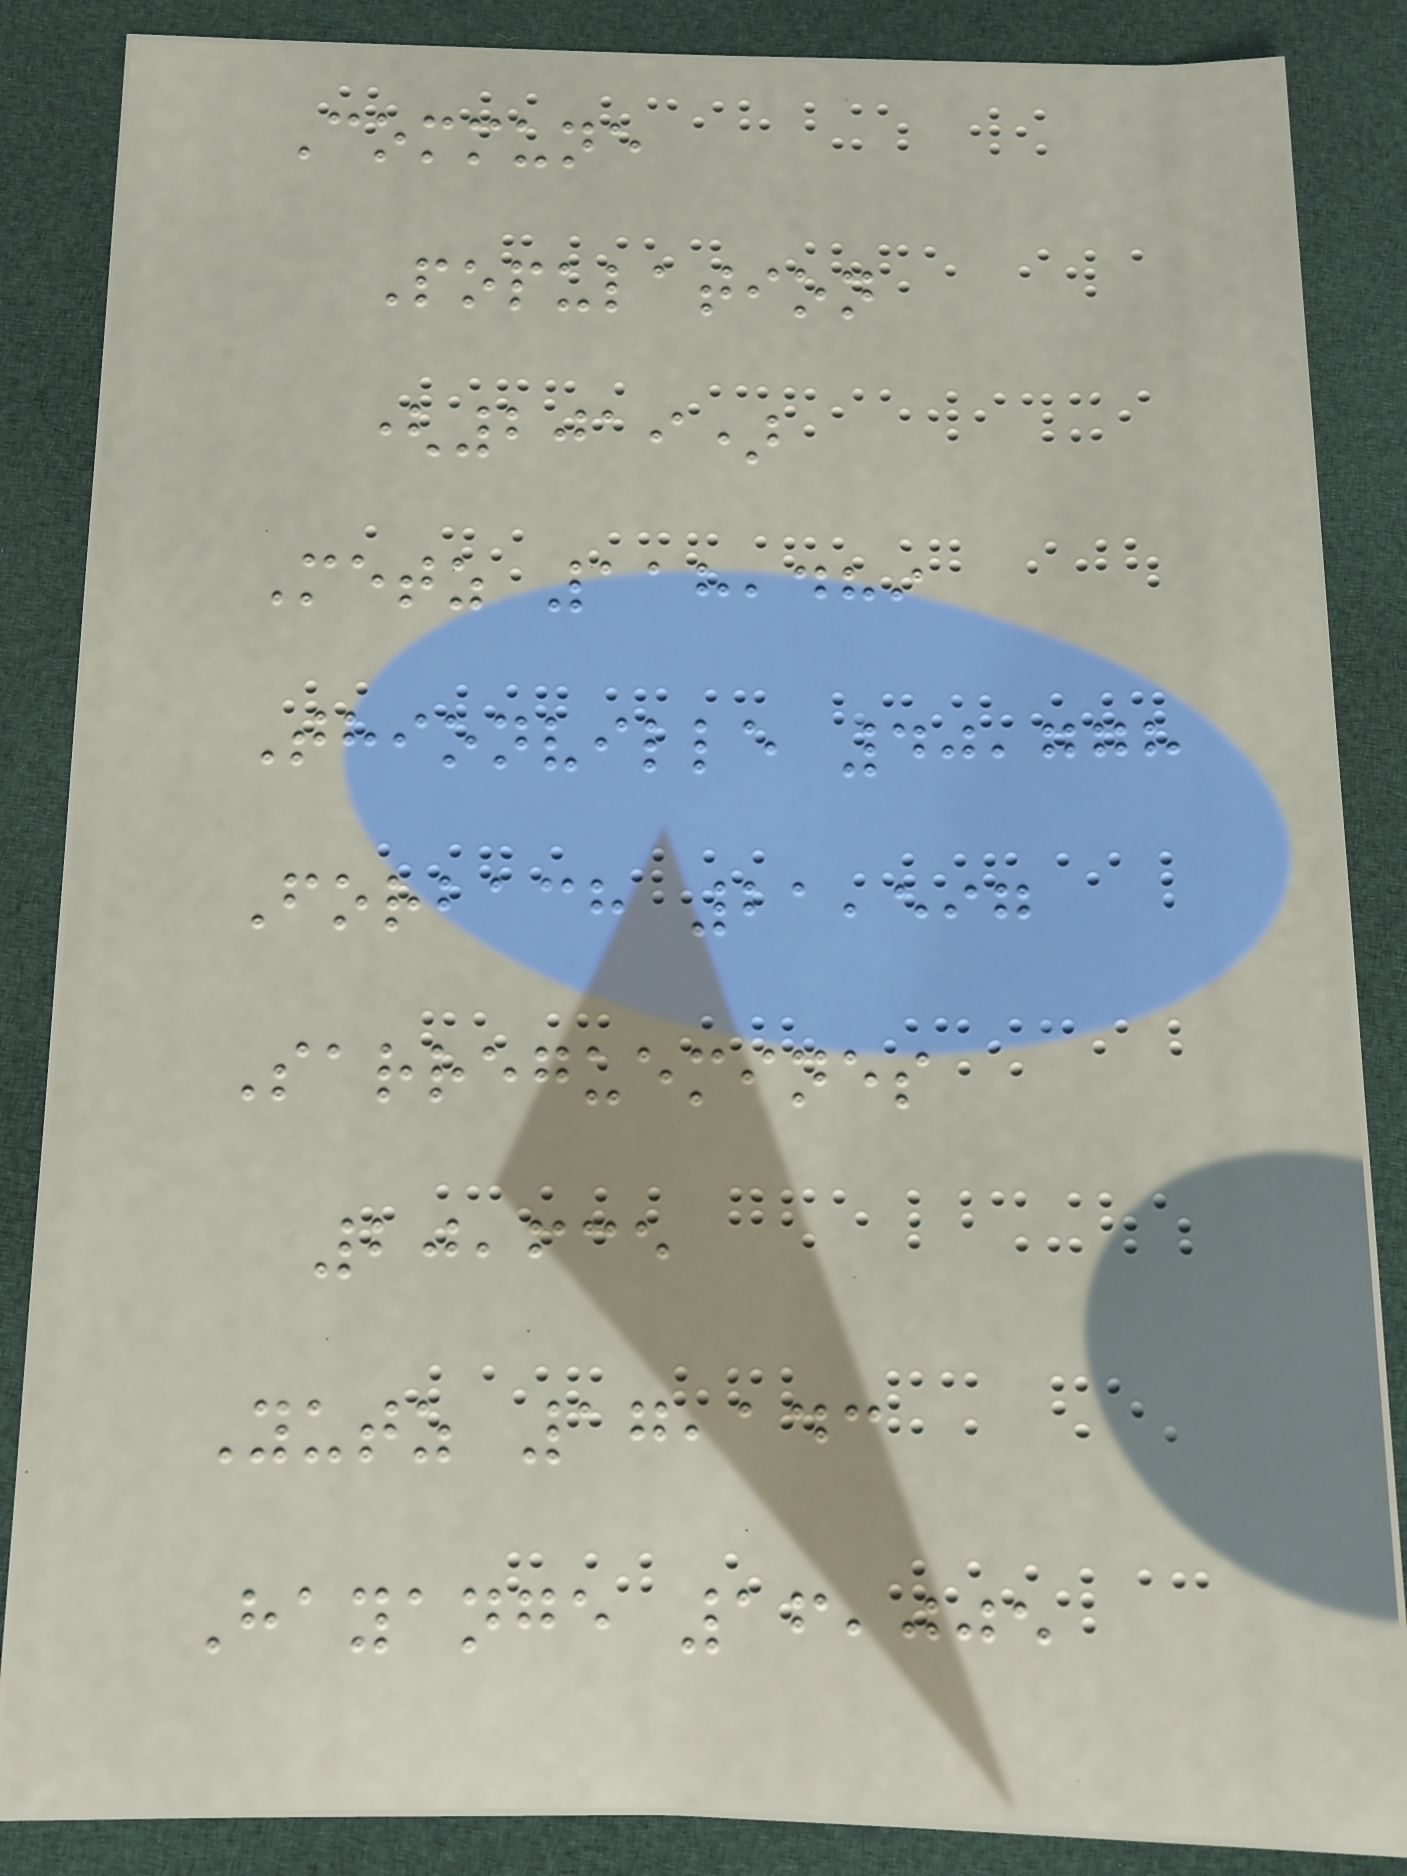Commune
Population
(2019)
Metz 118,489
Thionville 40,778
Forbach 21,597
Sarreguemines
20,635
Yutz 17,143
Hayange 16,005
